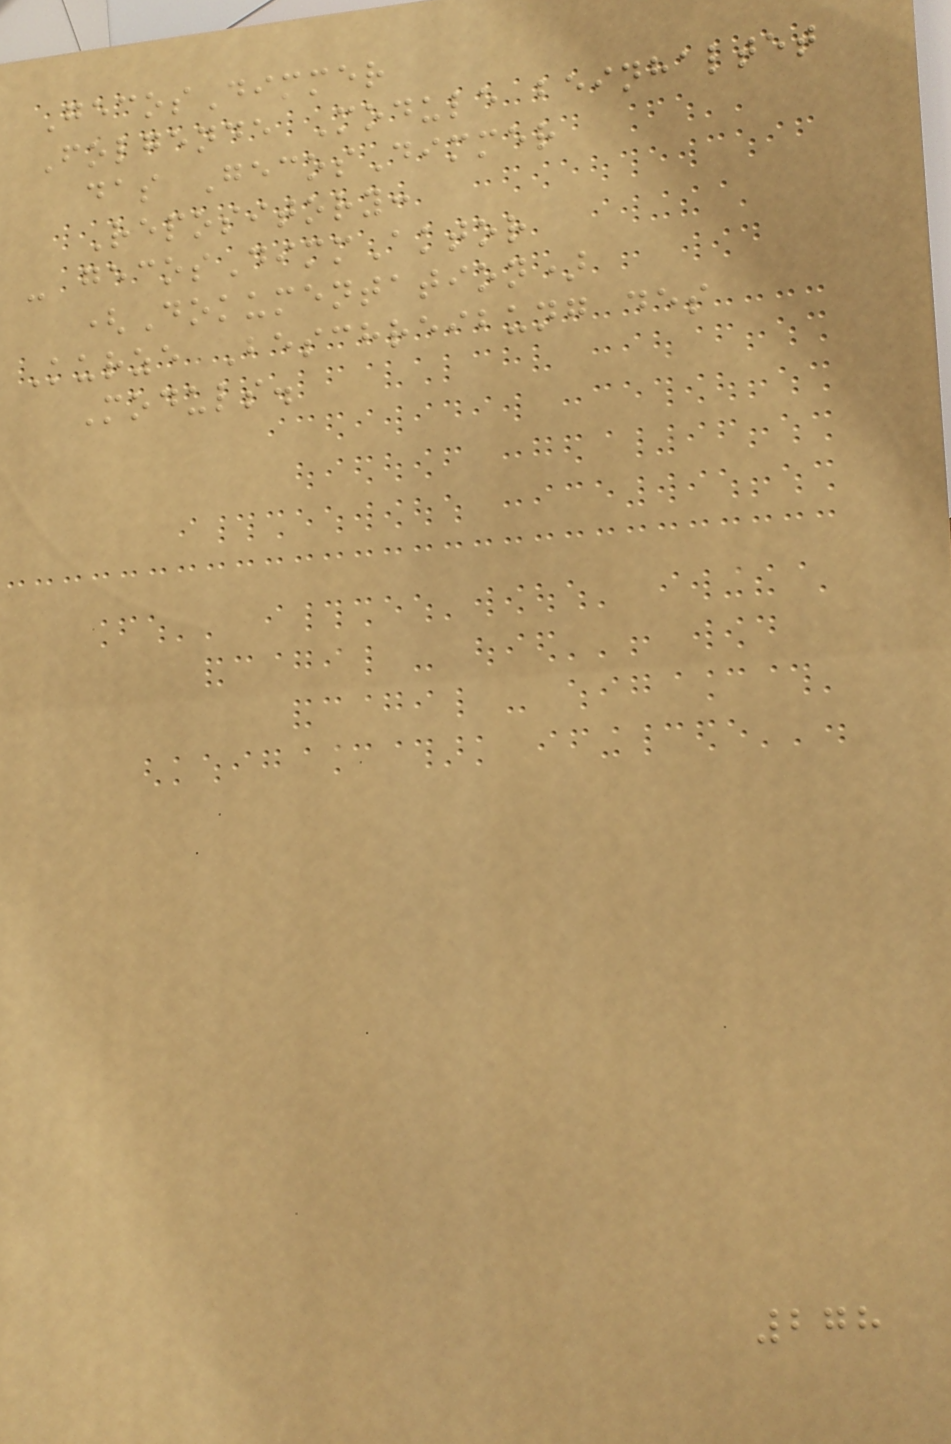GecosDimmer
Folgende Module beinhaltet
das GecosDimmer
Repository:
- gecosDimmAktor
(Dokumentation)
Kurze Beschreibung des
Moduls.
278
